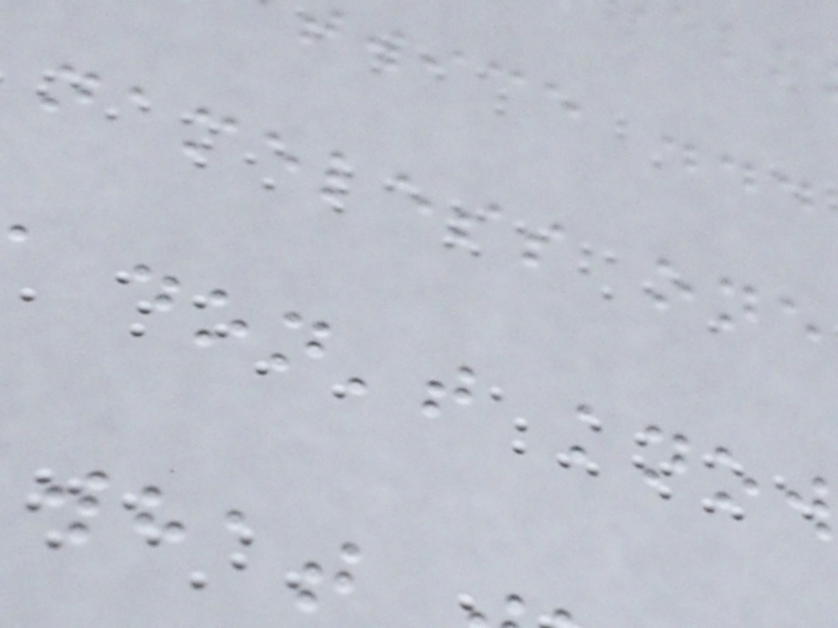wice ...
nameless one
don't know
